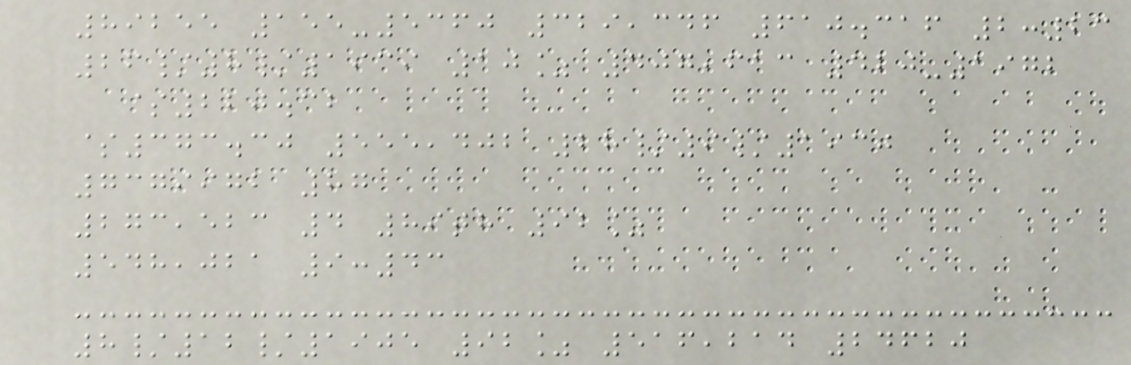89255 155-5360 329,346 610.316 2:23
26/8/1939 10% 407,613 420-1972
$220.32
$373.30 555,402 28/9/1930
7379972 87
273,523 4 89th 92%
548,021 9:43
8/12/1905 92% 516,214 24620
